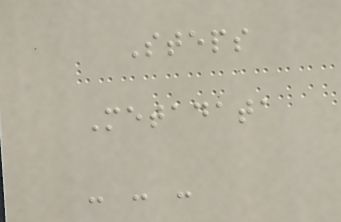Steps
Metadata
- - -
